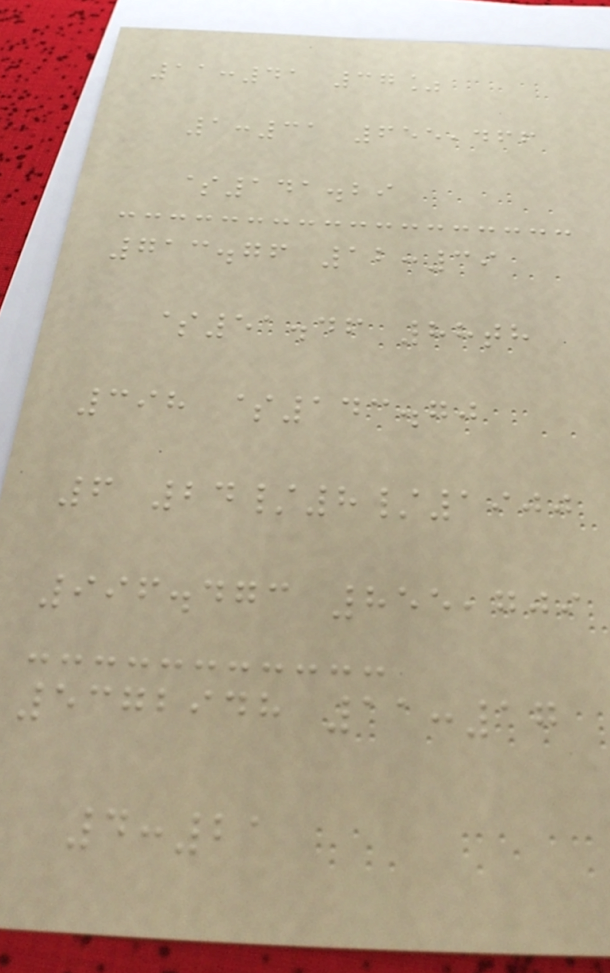11:41 37%
1:31 655,466
$141.29
713.76 12:39
$51.46 88th
398 $143.70
6 24/8/1900
996.473 855,709
5372948 11:17
4:21
